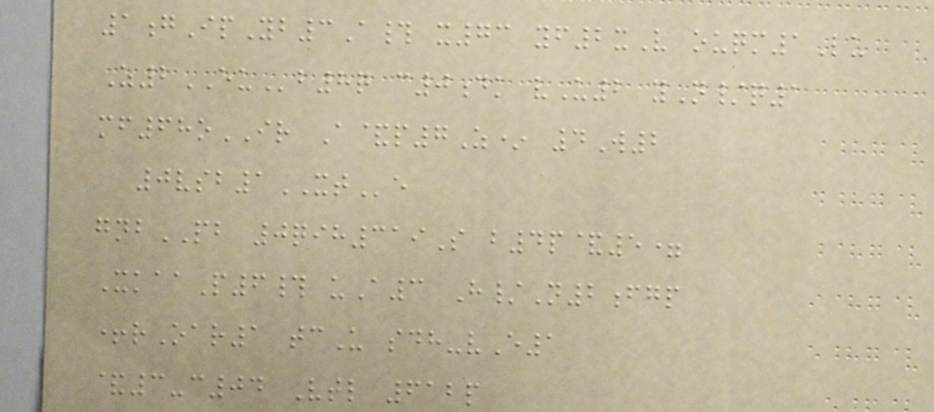1gIpYb3A# x73 yf2xV ouqm1Lu
Z2EUb8q c0dk vU2 yN/q1
mf68oIR A&p7Z* 4W2
0vsb1XTe
gnbPB 0qih319S b4p&5=
XkaaP6# uA3 H/N2fgp
+rOar1 tcU sdh-vE1
&3-c04 Vtl 612p
